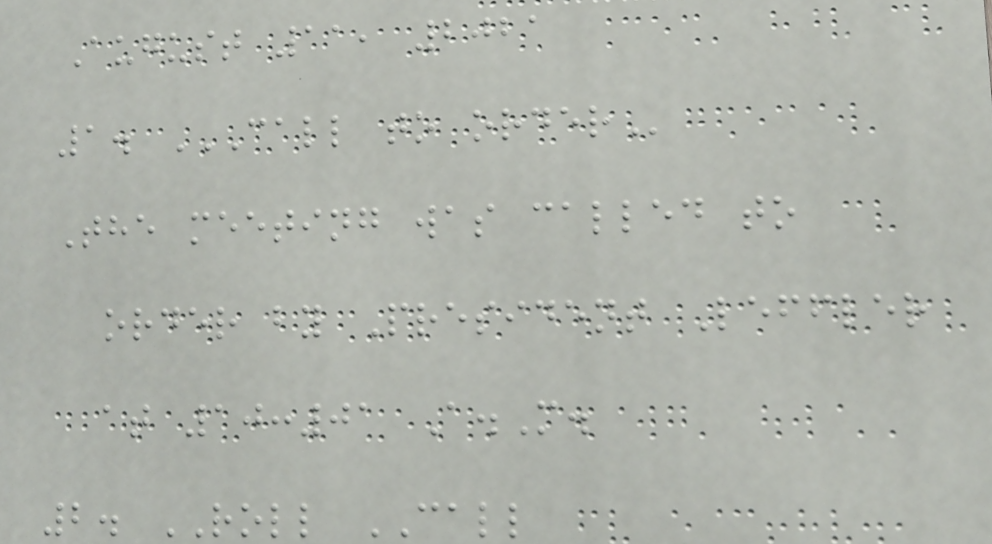August 11, 2021
1. CALL TO ORDER
The meeting was called to
order by President Leffler
at 10:01 A.M.
2. ROLL CALL
